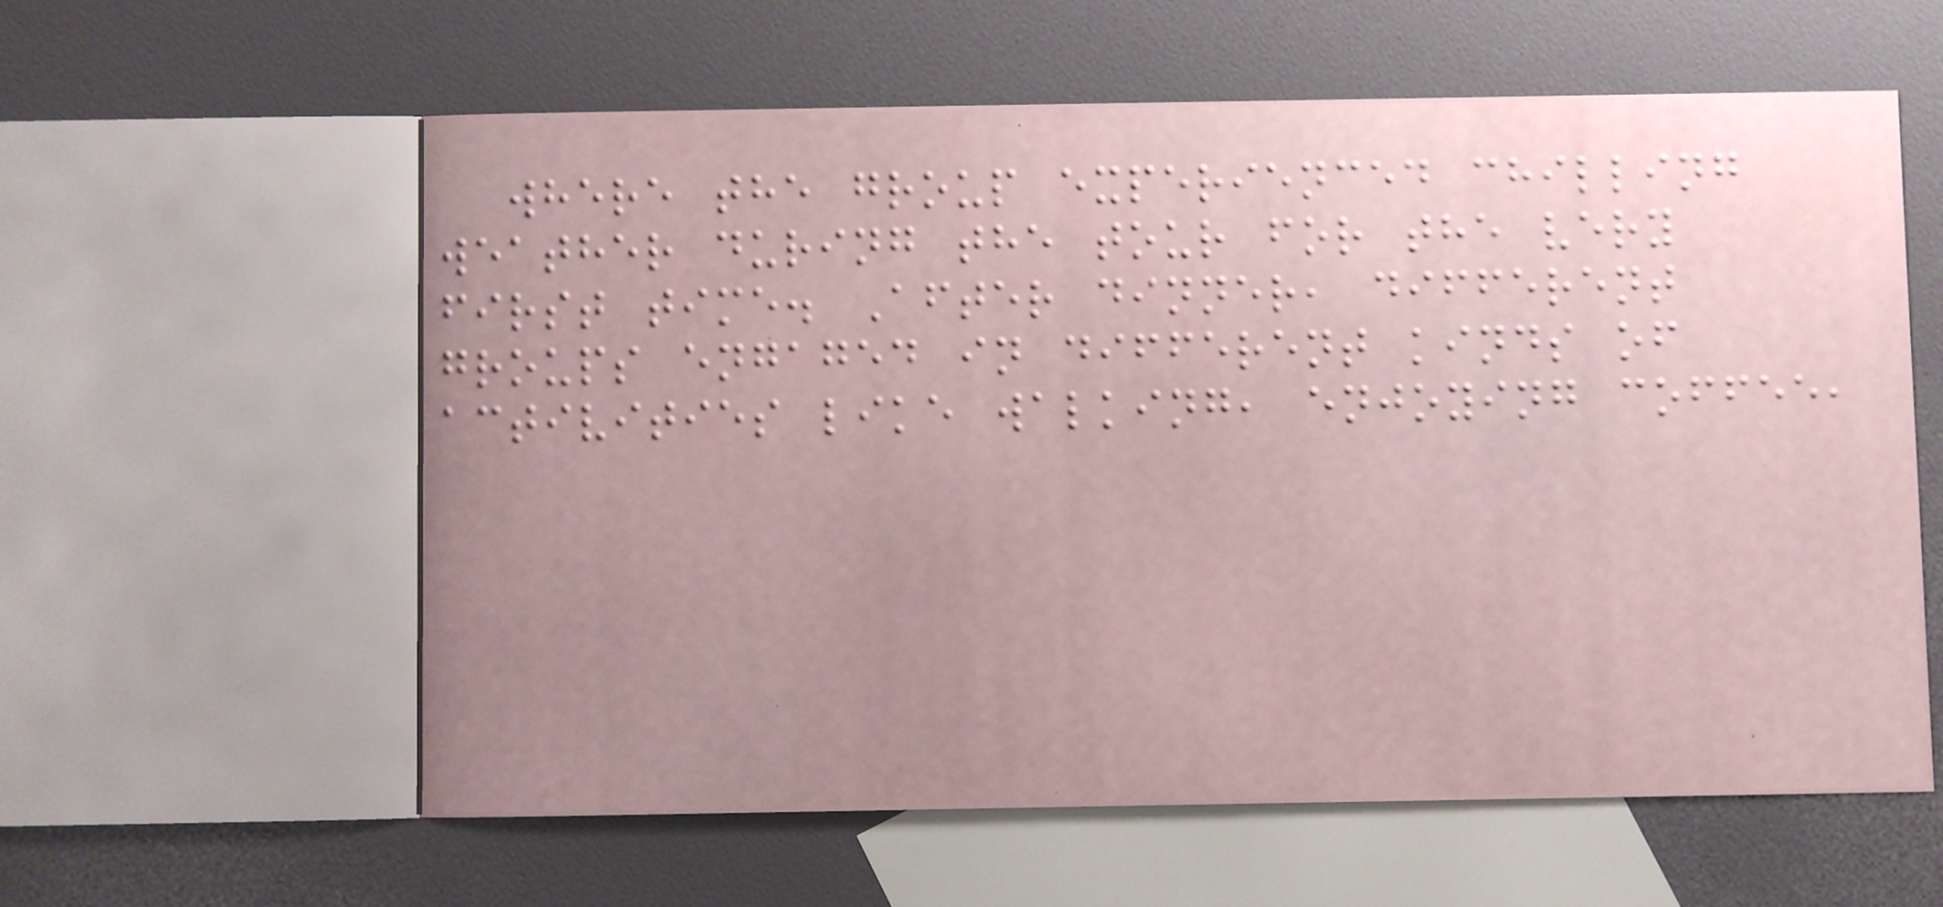where the group experienced chilling
weather during the tour for the very
first time. After dinner, different
groups engaged in different kinds of
activities like walking, enjoying coffee,
